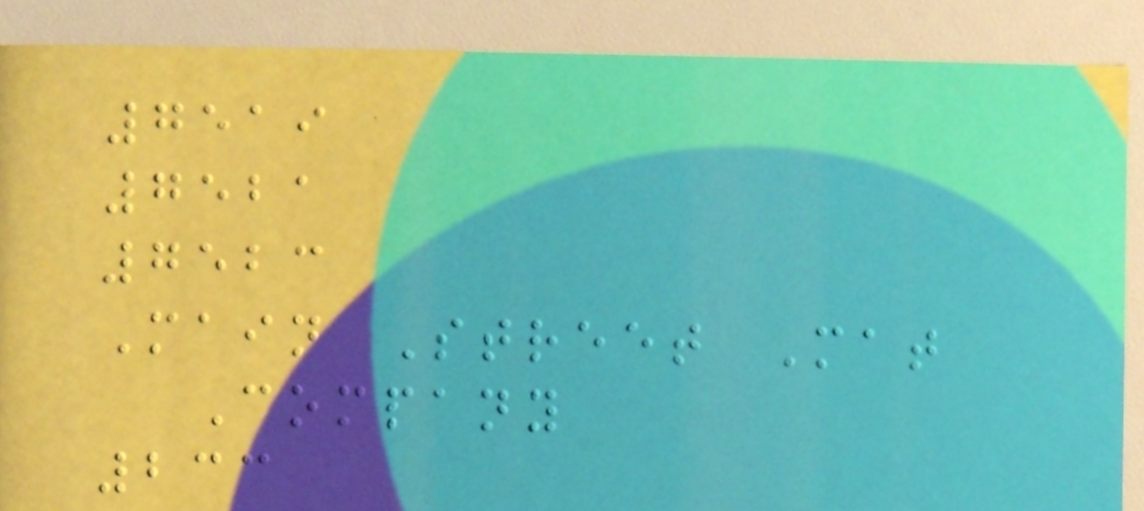7519
7521
7523
Main Street Mat
Company
233
